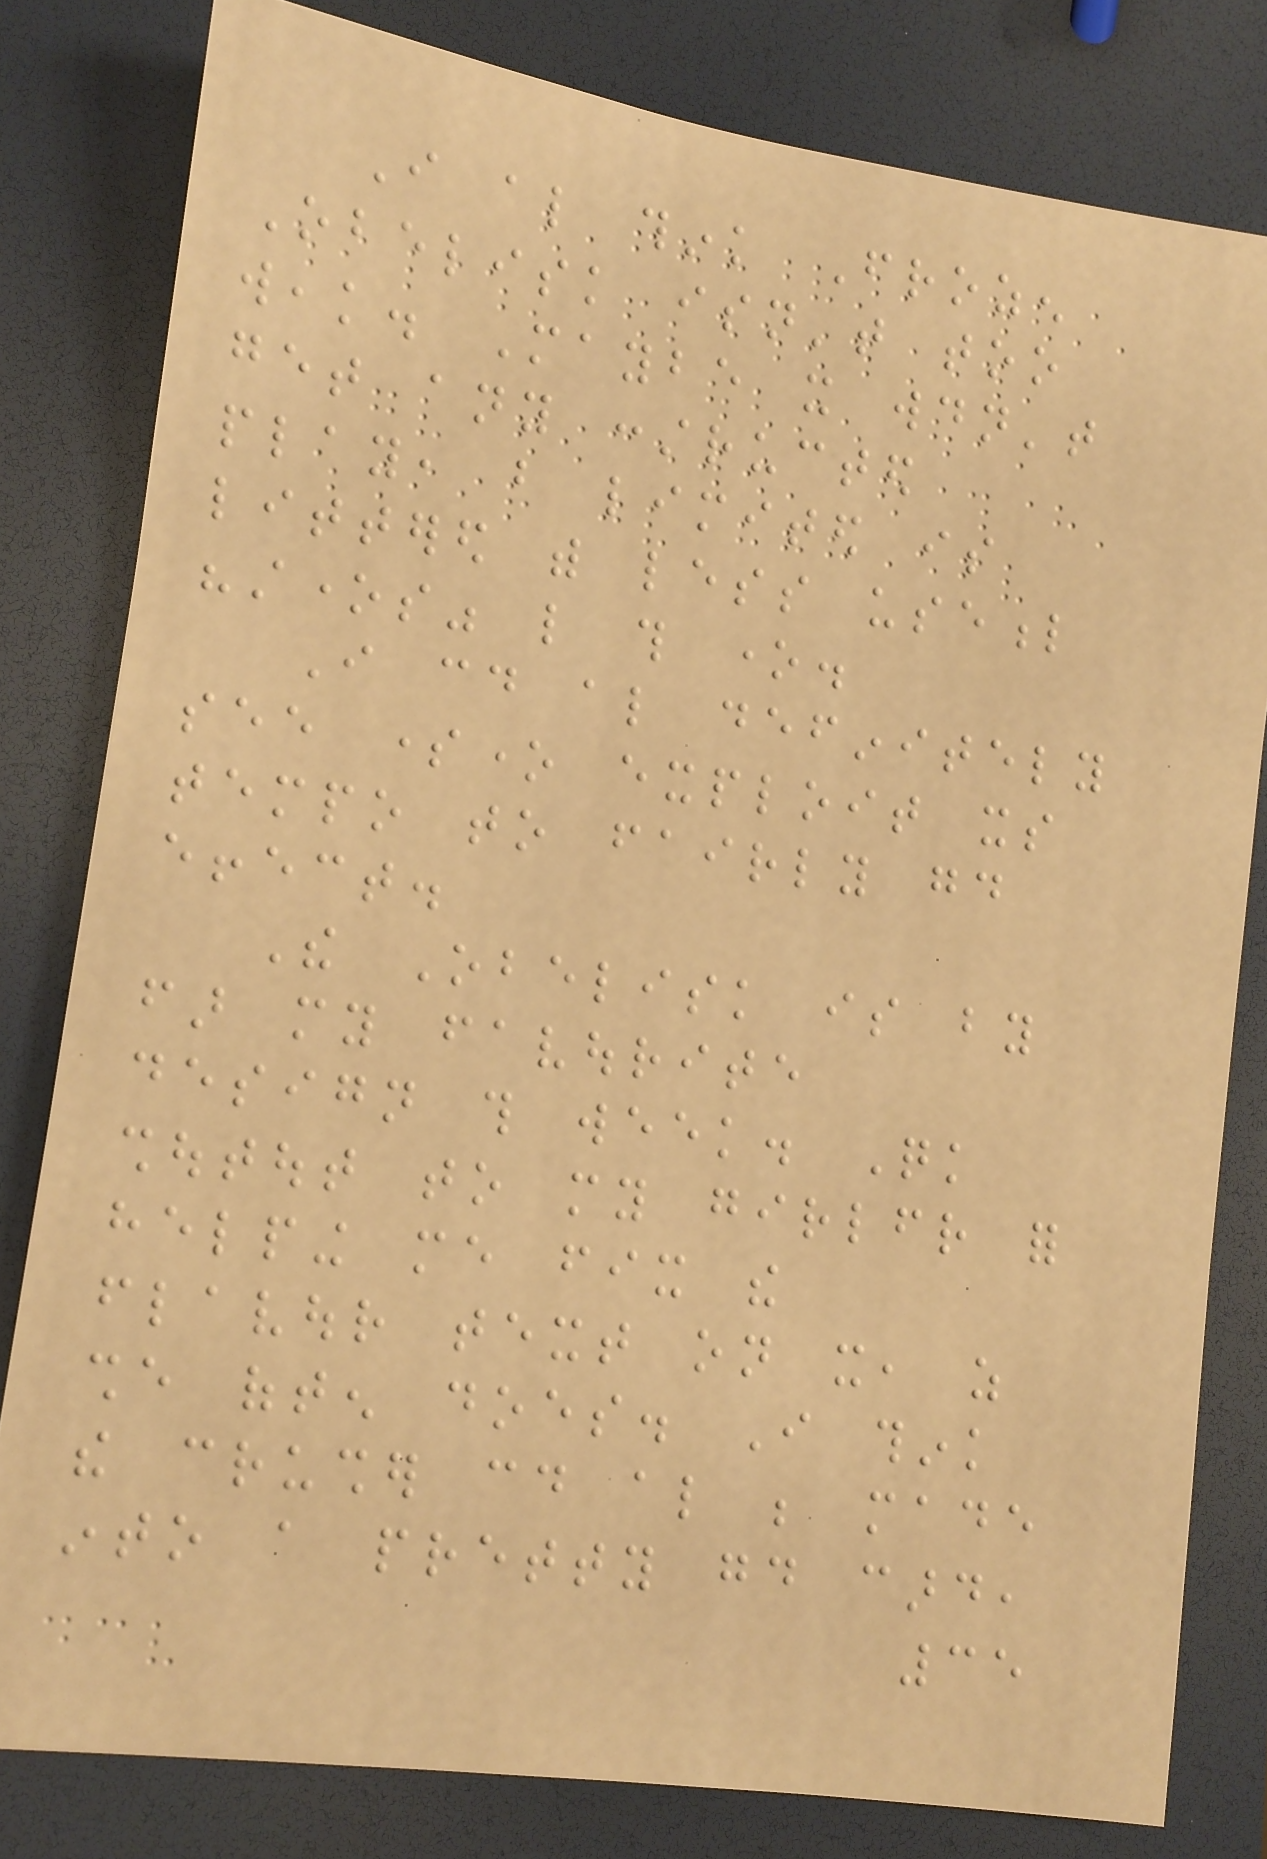I also think Frozen
Obelisk isn't too
weak. Maybe it wouldn't
get any constructed
play, but limited is
littered with less useful
"stones" like this one.
I could also definitely
see someone exploit its
tempo to fairly good
effect.
The Obelisk is by
far my favourite
design this week. Quick
shoutout to my girlfriend for
helping me fix the
flavour text on it, as
she often does. I think
the crusher could also be made
into a pretty good card,
35
